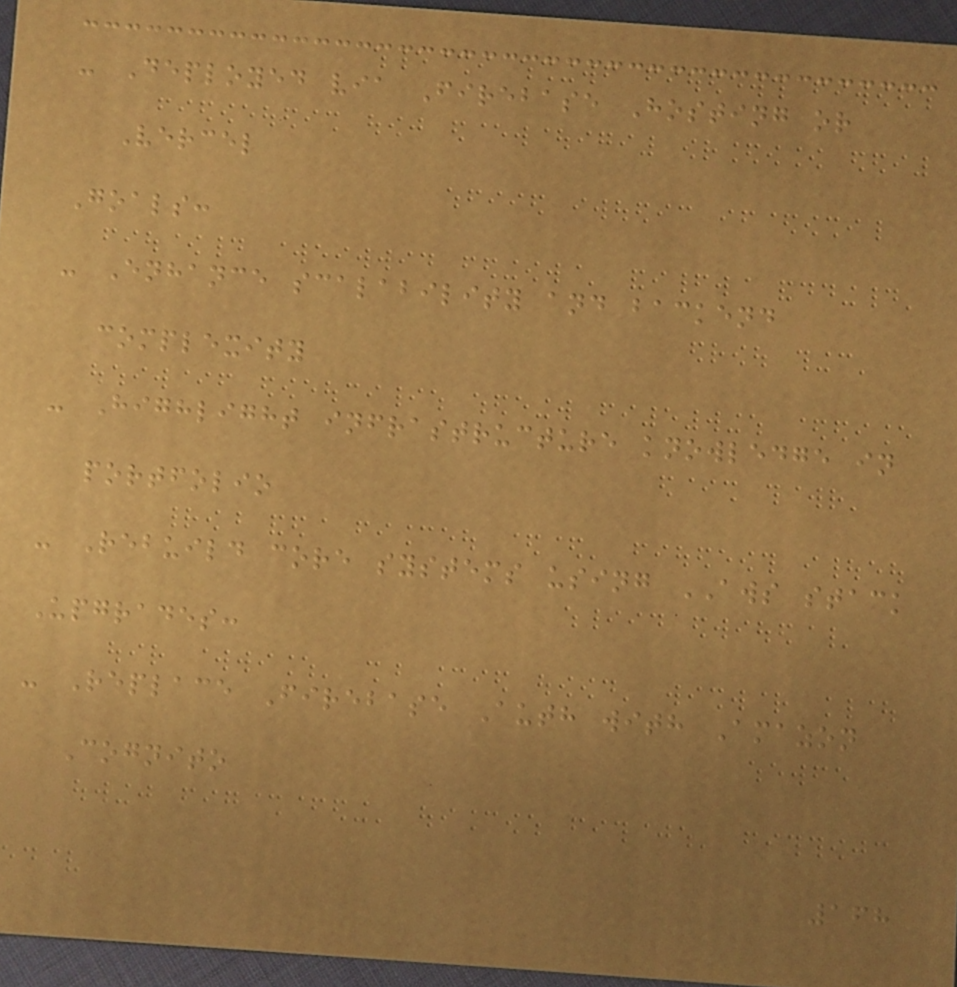- Deployed via Firebase Hosting or
Vercel
Goals:
- Enhance scalability and backend
complexity
- Highlight infrastructure knowledge in
portfolio
- Rebuild core systems using AWS stack
Upgrades:
- Replace Firebase Auth with Amazon
Cognito
168
